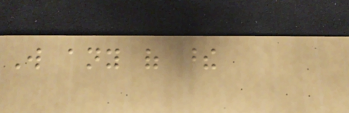Will any of these
